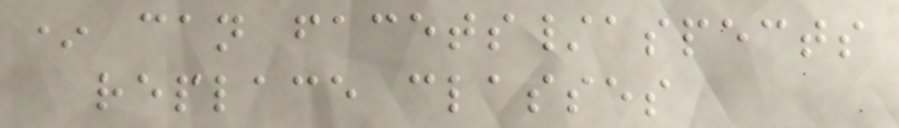* can facets/aspects
replace classes
